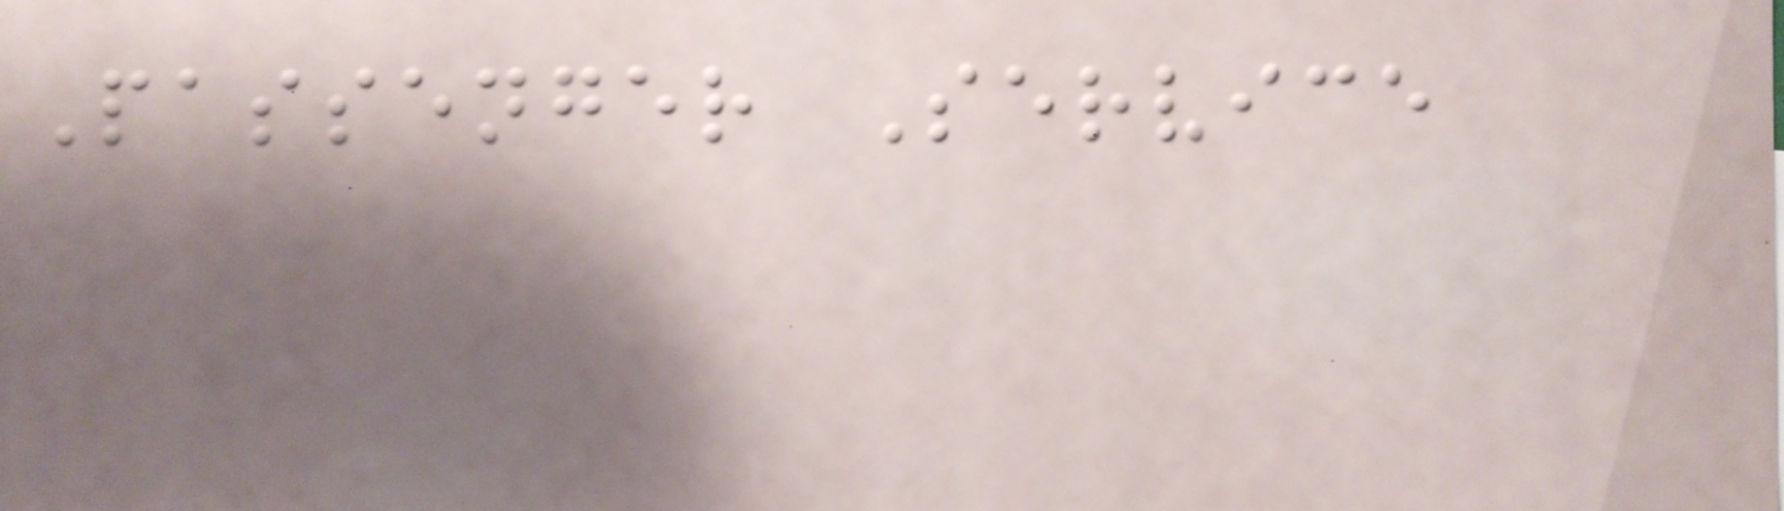Passenger Service
